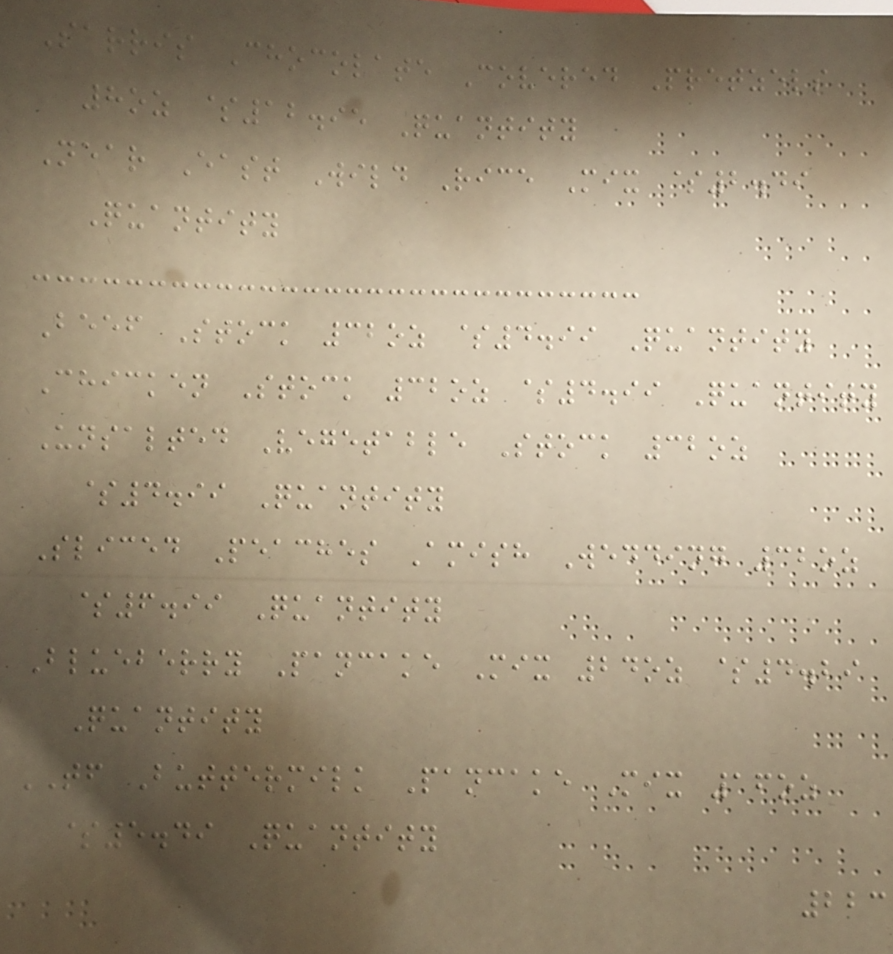Sarris Chocolate Covered Pretzels
8oz $12.95 Quantity
Near East Wild Rice Mix $2.49
Quantity
Beef Stock 32oz $4.99 Quantity
Chicken Stock 32oz $4.99 Quantity
Unsalted Vegetable Stock 32oz
$4.99 Quantity
Sliced Peaches Amish Wedding 32oz
$6.99 Quantity
Blueberry Pancake Mix 24oz $4.29
Quantity
TF Buttermilk Pancake Mix 16oz
$5.49 Quantity
223
